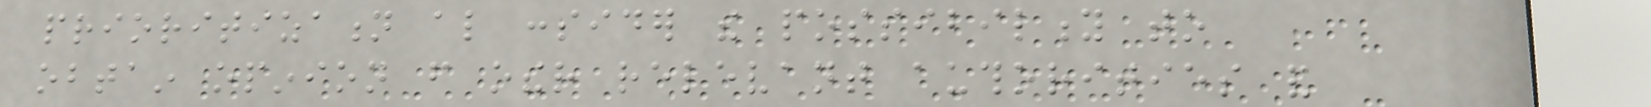prioritization also consider the possibility to
obtain opinion from other relevant authorities and
